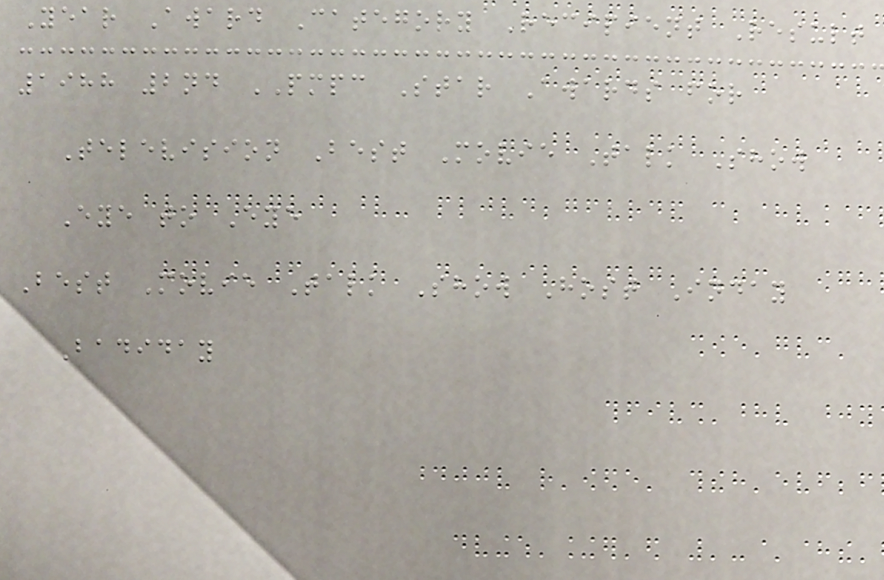Year Award Category Recipient Result
1988 2nd PMPC Star Awards for
Television Best Movie Talk Show
Eye to Eye
Best Movie Talk Show Host Inday
Badiday
